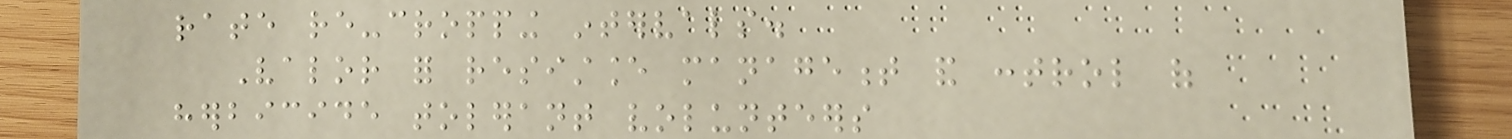rate re-cropping intervals.
Valor for resistance management and control of
herbicide tolerant volunteers
